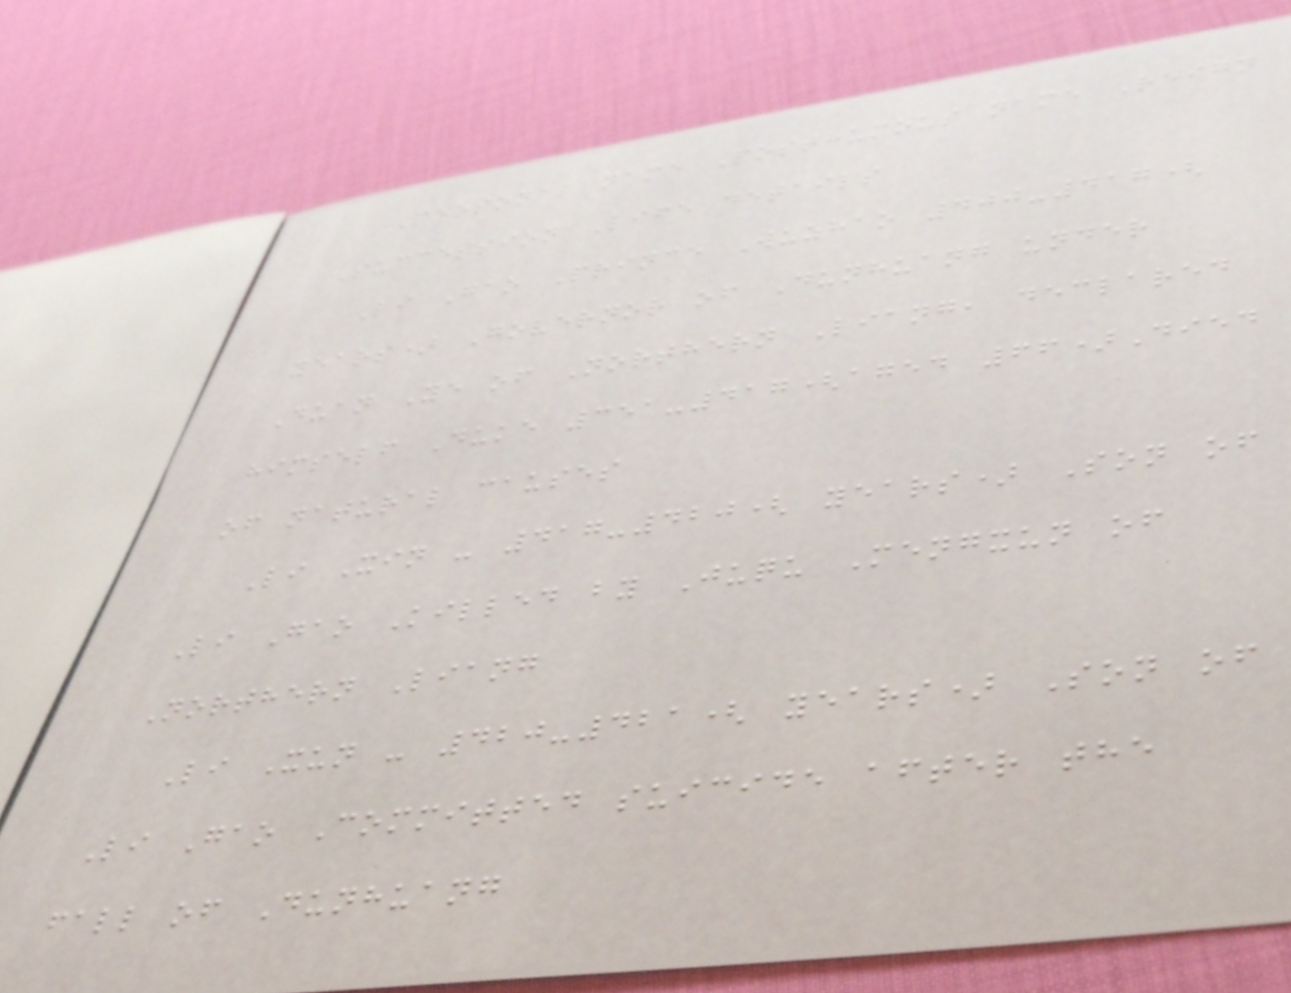Personal name Posthumous name Reign
Succession Life details
Li Gao Prince Wuzhao 400-417(
years) Governor of Dunhuang under
Duan Ye of Northern Liang, declared
himself Duke 351-417(aged 66)Died
of natural causes
Li Xin - 417-420( years) Son of
Li Gao Killed by Juqu Mengxun of
Northern Liang
Li Xun - 420-421( years) Son of
Li Gao Committed suicide after the
fall of Dunhuang
